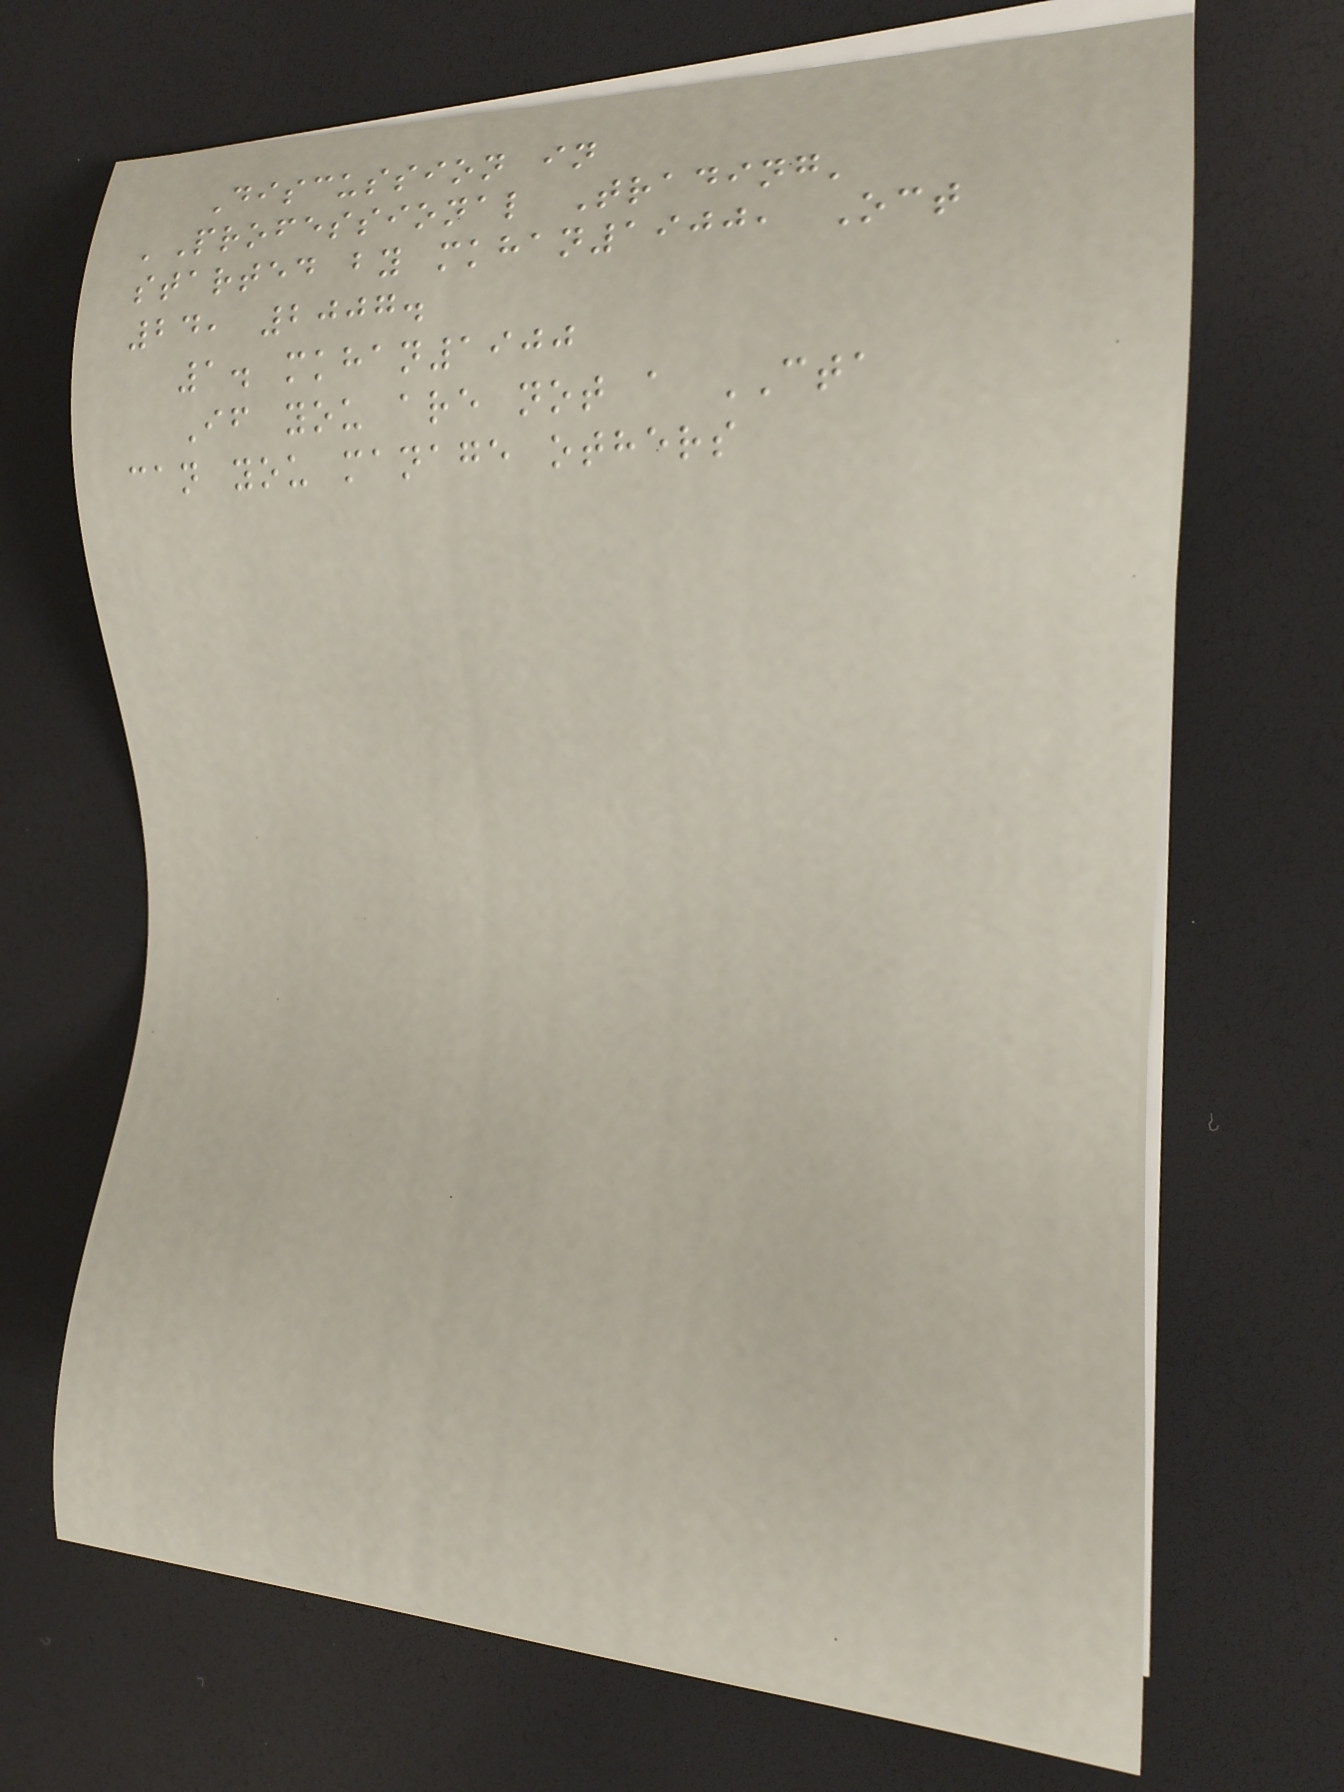Discussion in
'Professional Trading'
started by mkhan1900, Oct
24, 2007.
1. mkhan1900
If you are not a CTA
can you manage others
